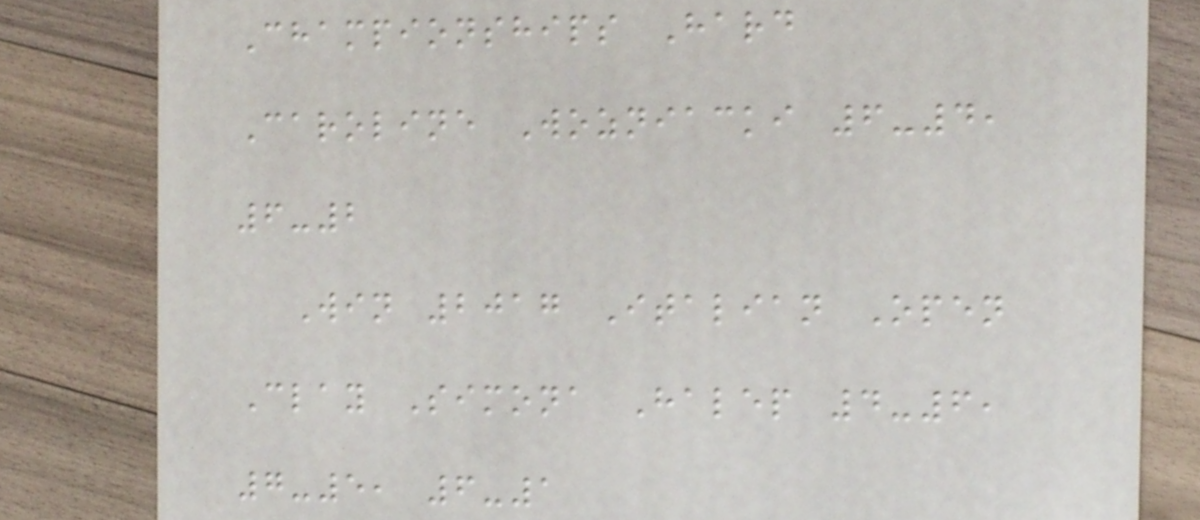Championships Hard
Caroline Wozniacki 6-4,
6-2
Win 2017 Italian Open
Clay Simona Halep 4-6,
7-5, 6-1
